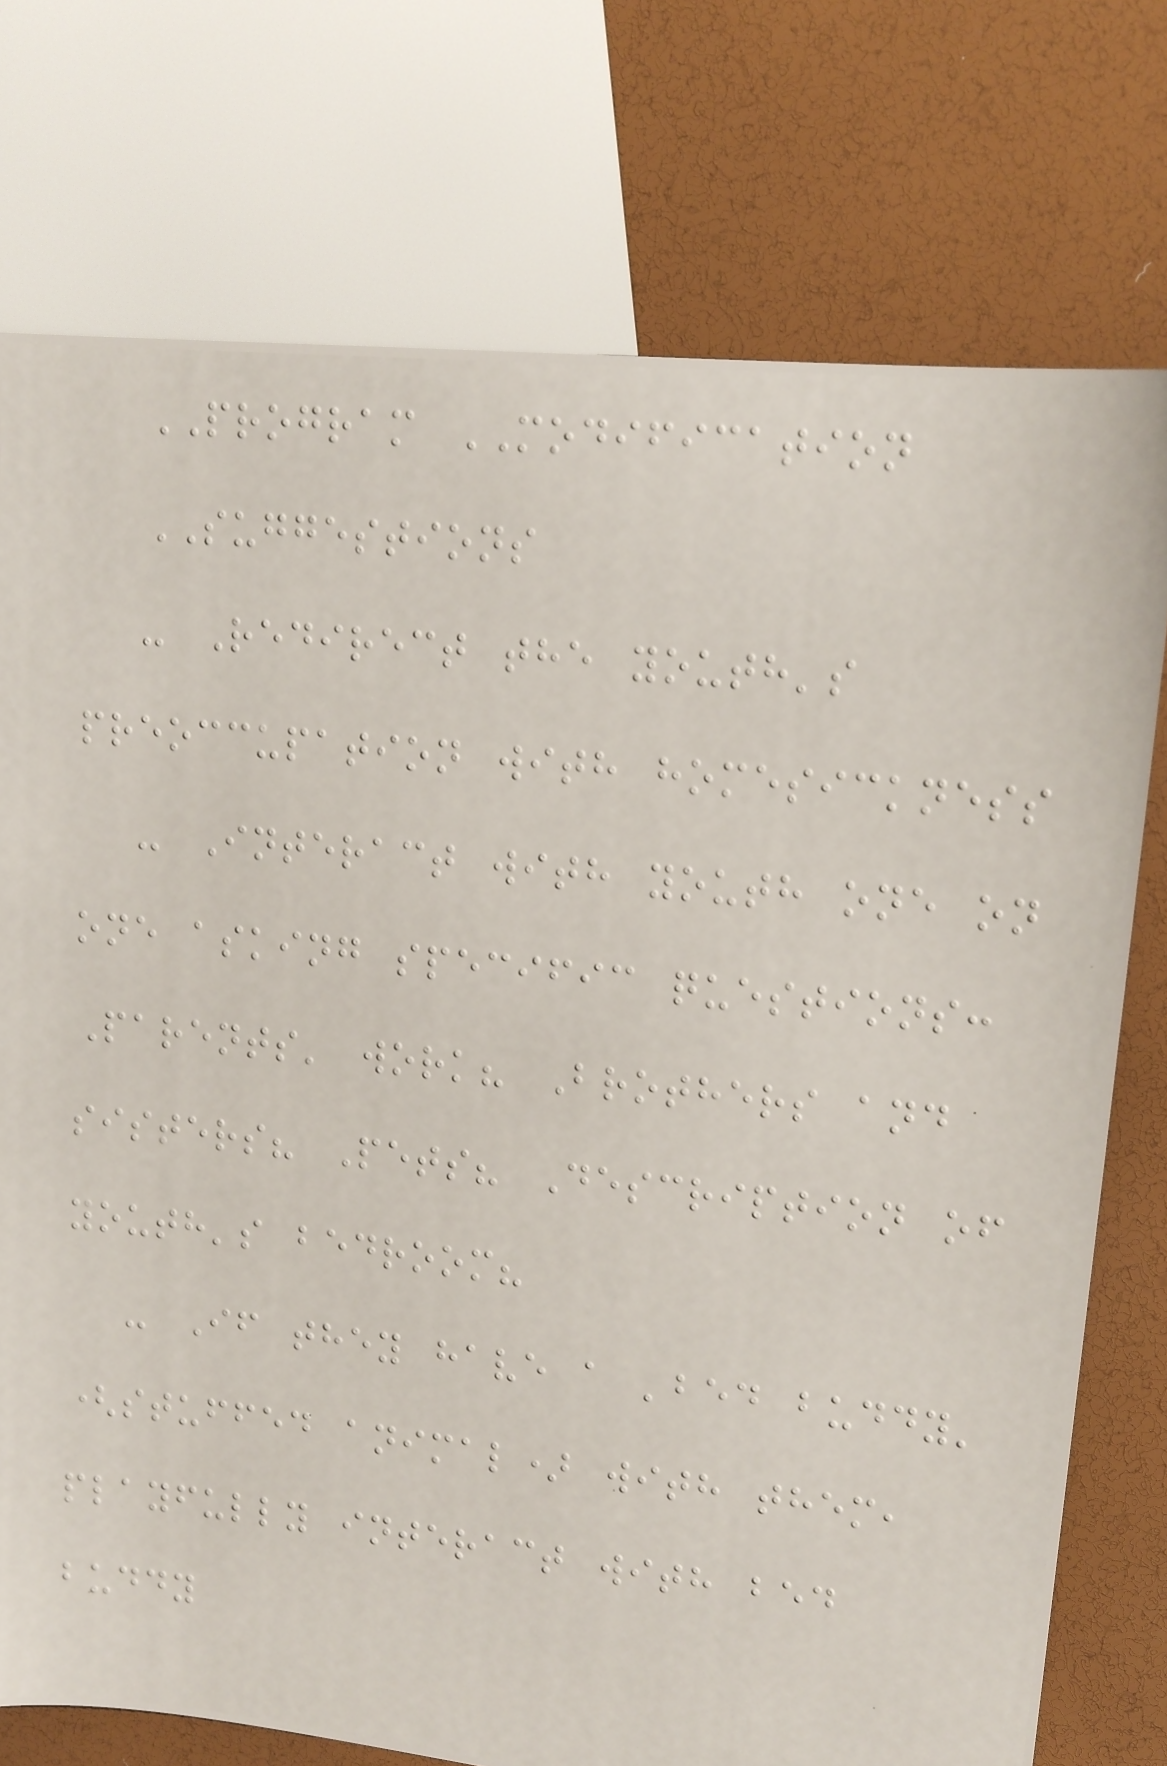PROGRAM MODIFICATION
SUGGESTIONS
- Redirect the youth's
preoccupation with homesickness
- Interact with youth one on
one asking specific questions:
Parents' work? Brothers and
sisters? Pets? Description of
youth's bedroom?
- If they have a 'bed buddy'
(stuffed animal) with them,
playfully interact with bed
buddy
